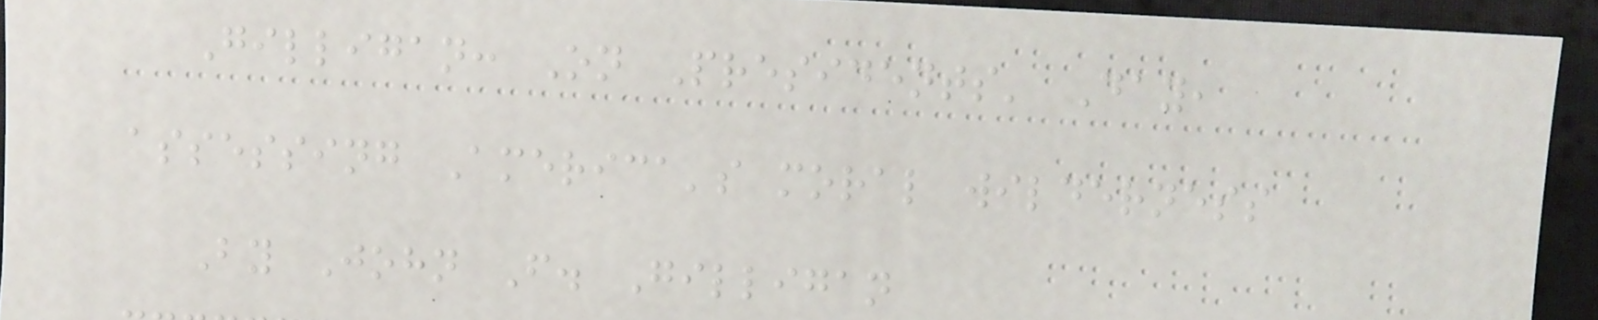Gilligan: On Presidents' Day,
assessing America's moral wilderness
By John F. Gilligan
